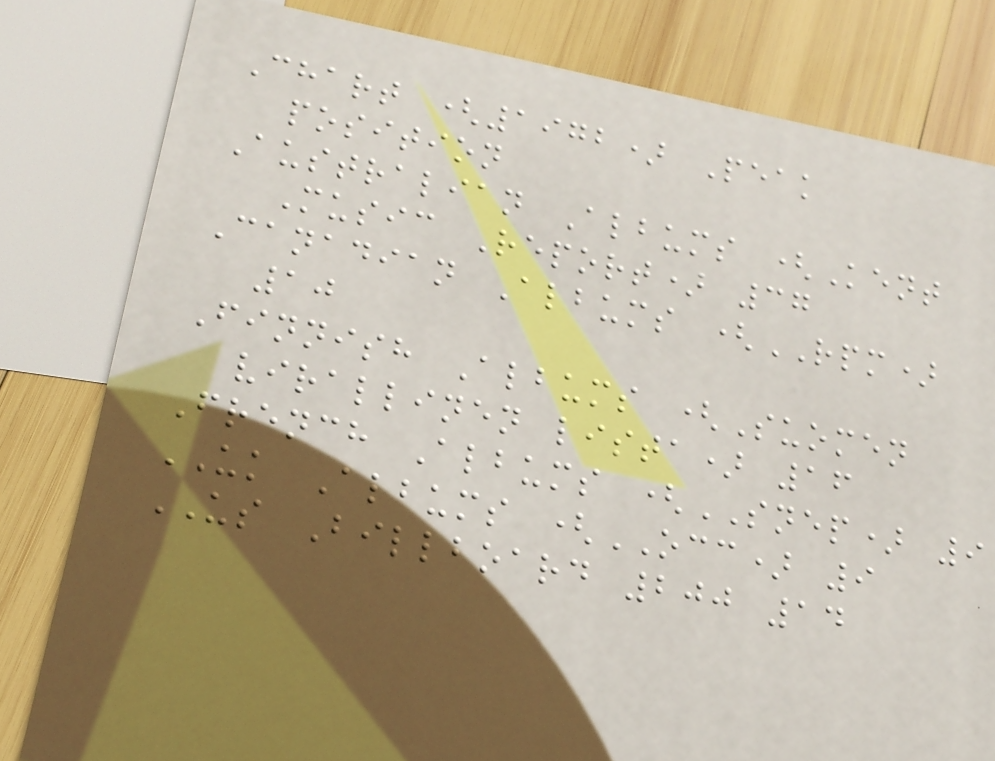Chart (1972) Peak
position
Australian Albums (Kent
Music Report) 37
Canadian Albums (RPM)
10
Finnish Albums (Suomen
virallinen lista) 16
French Albums (SNEP) 9
UK Albums (OCC) 9
US Billboard 200 14
